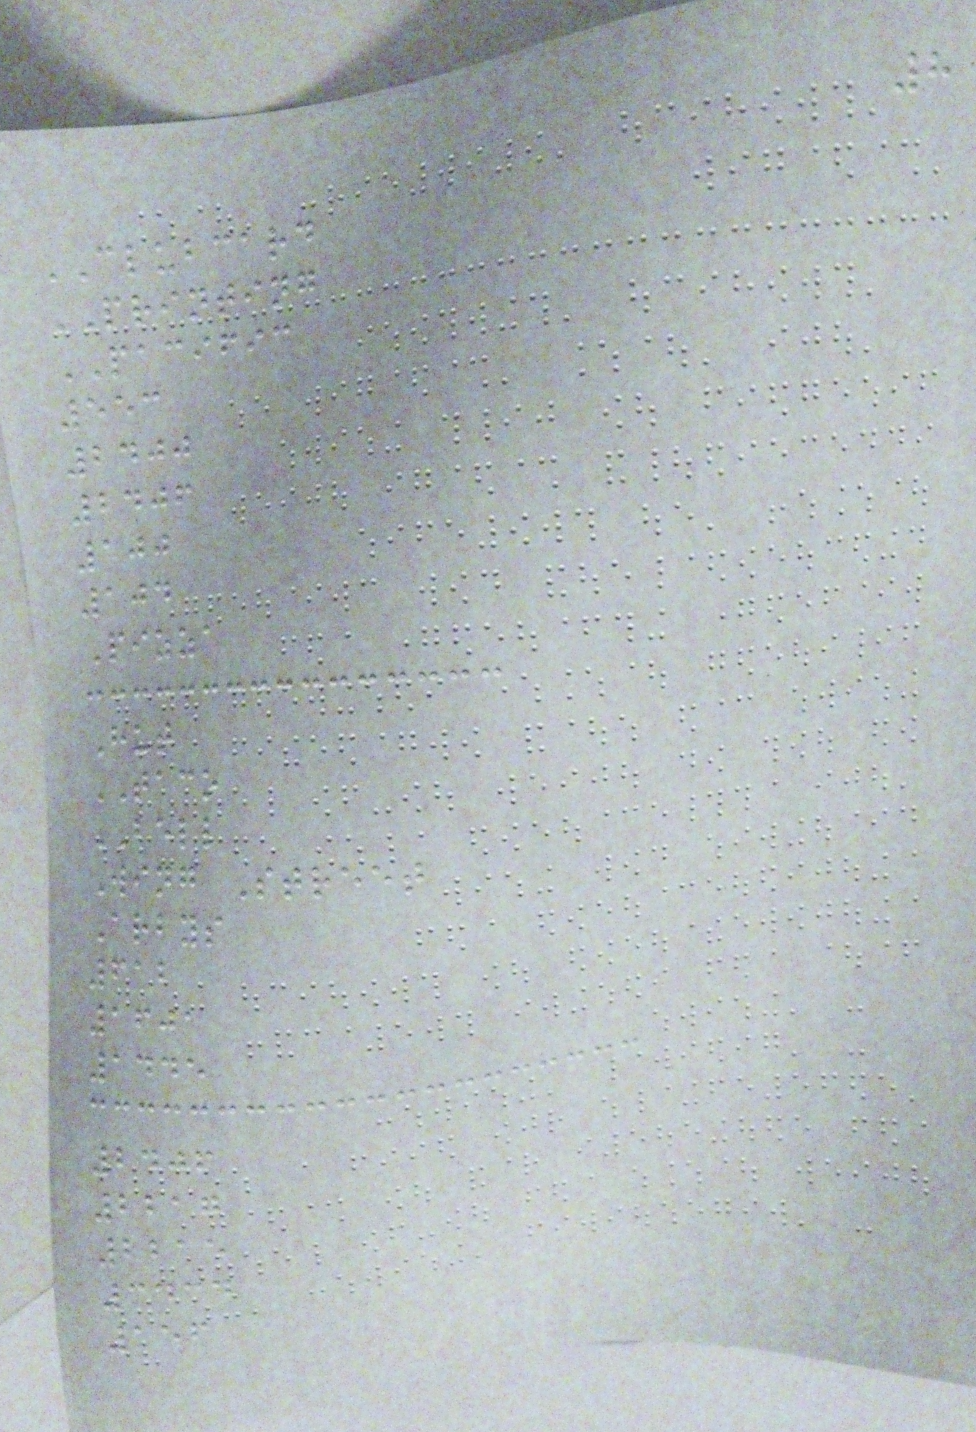8
CLUBCARD
PRINTING
PACIFIC
553
2400
2406
100
104
Pizza
Hut
TACO
BELL
Wing Street
Arbys
612
1601
1445
2406
2217
2215
3434
156
